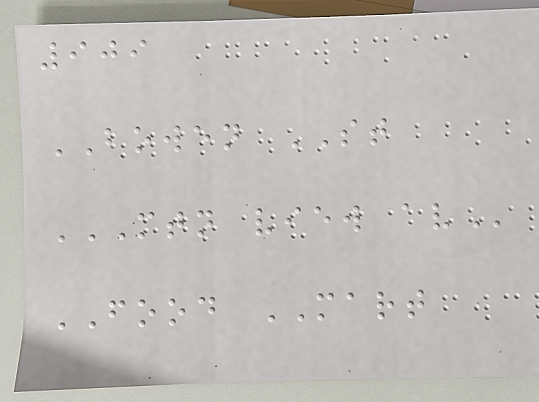909
BOWEN ST
MTN VIEW AV
FOOD MART
